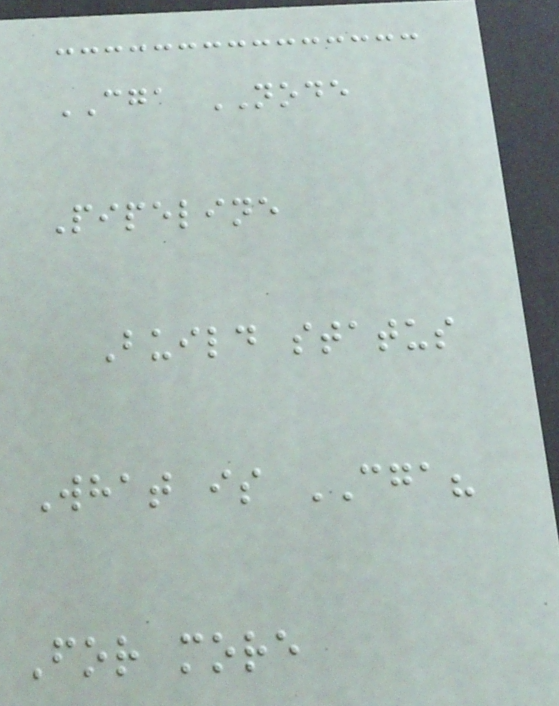CGA NODE
Pipeline
Build status
What is CGA?
For more
